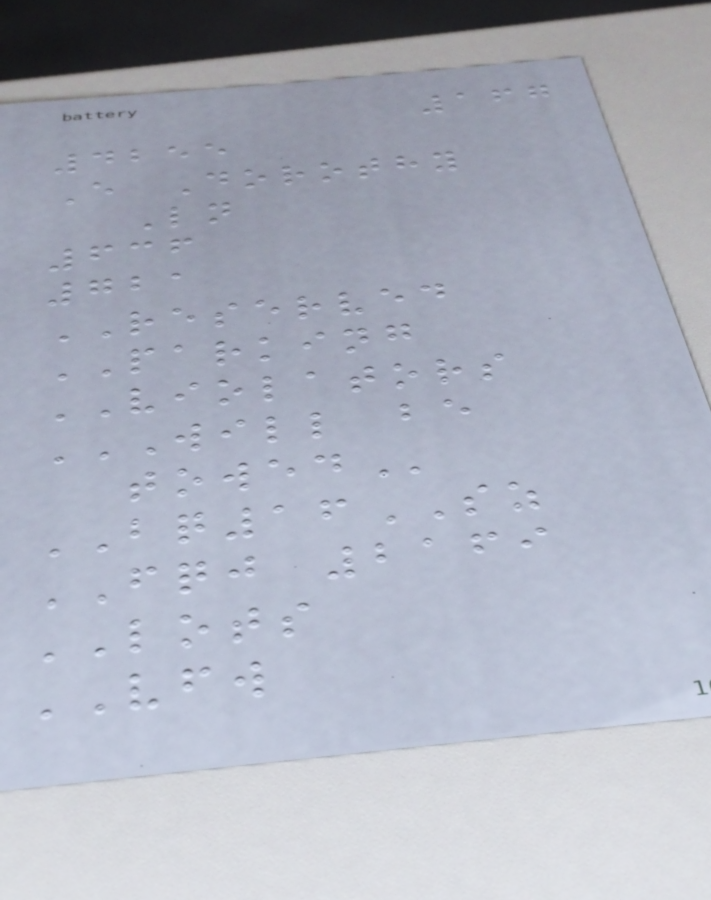167
4255
E Dorothy
Ln
636
721
RESERVED
PARKING
VIOLATORS
WILL BE
TOWED
BQ16SZ
FQJ 2169
LOTS
VFW
